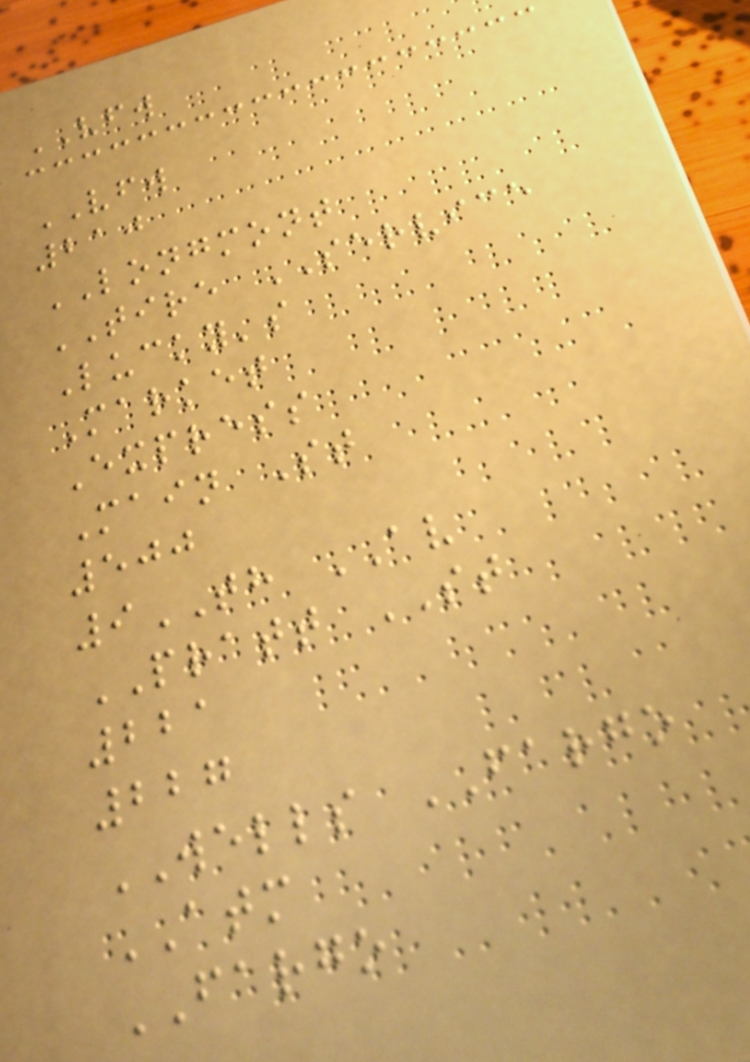VFW
VFW
210
LONGMONT
TIRE SERVICE
Lucky's
Market
Express
Main St
500
9TH AV
PRATT ST
221
227
WELLS FARGO
ATM
FARGO
